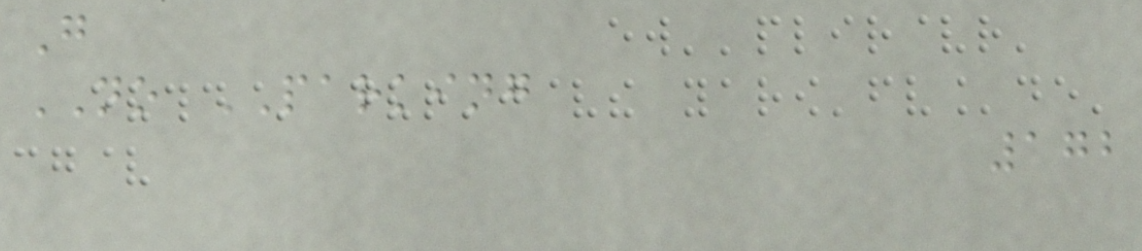G
NO PARKING
172
